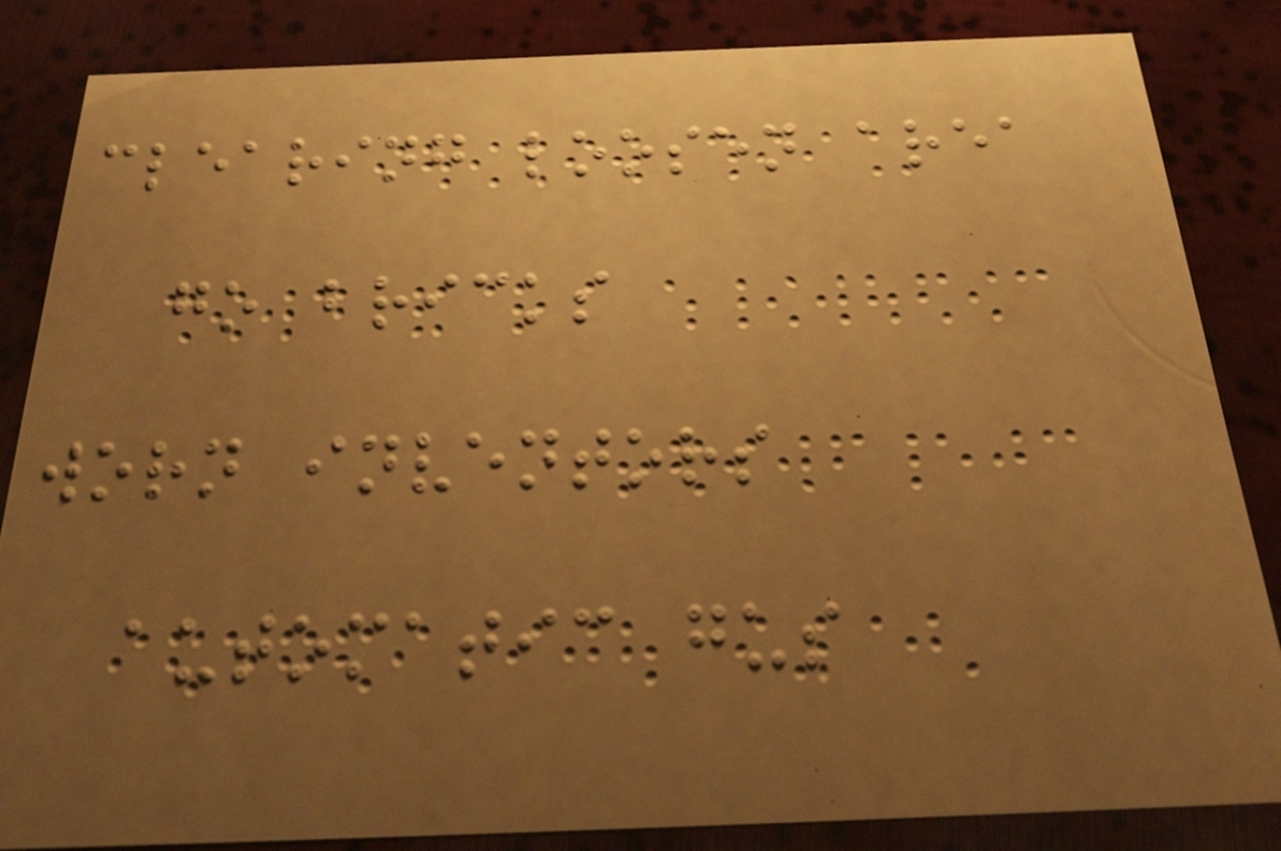clearing loosen area
go bricks
worn inventors
automatic gus
